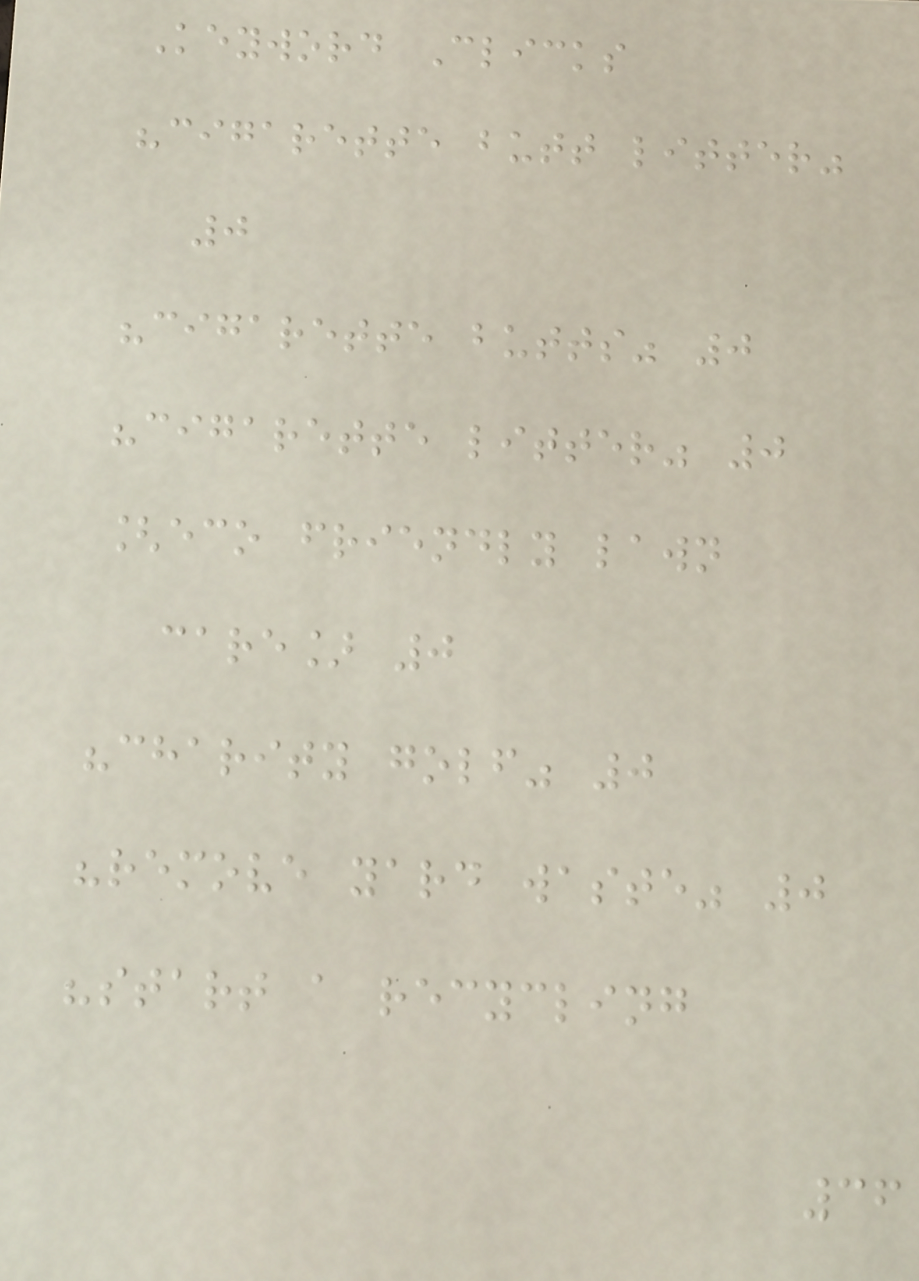Keyword Clicks
"cigarette butt litter"
0
"cigarette butts" 0
"cigarette litter" 0
[eco friendly lawn
care] 0
"charity golf" 0
"remove yard waste" 0
"start a recycling
36
